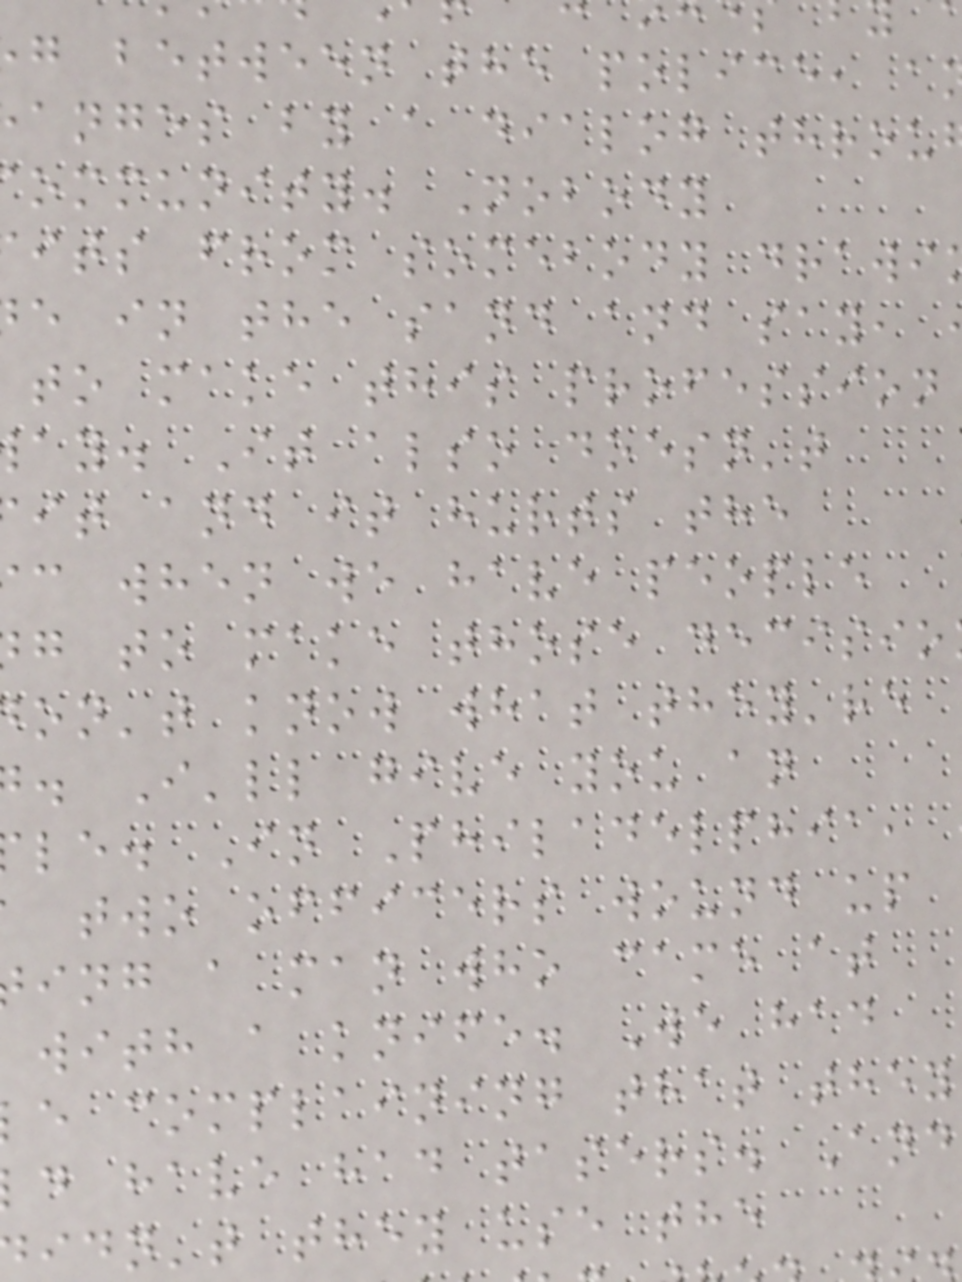g between the police, a
anges by a dialog throu
ommunity. Nobody
its from somebody drawi
e in the sand and say,
to make this profession
ay. It also doesn't
it and it hurts the
c when we have people
g to make those decisio
on't know what they're
. I'll give you an
le. In Philadelphia,
two officers wound up
ing a man who came at
with a knife. We had
e complaining that they
d have had tasers. And
idn't they use the
